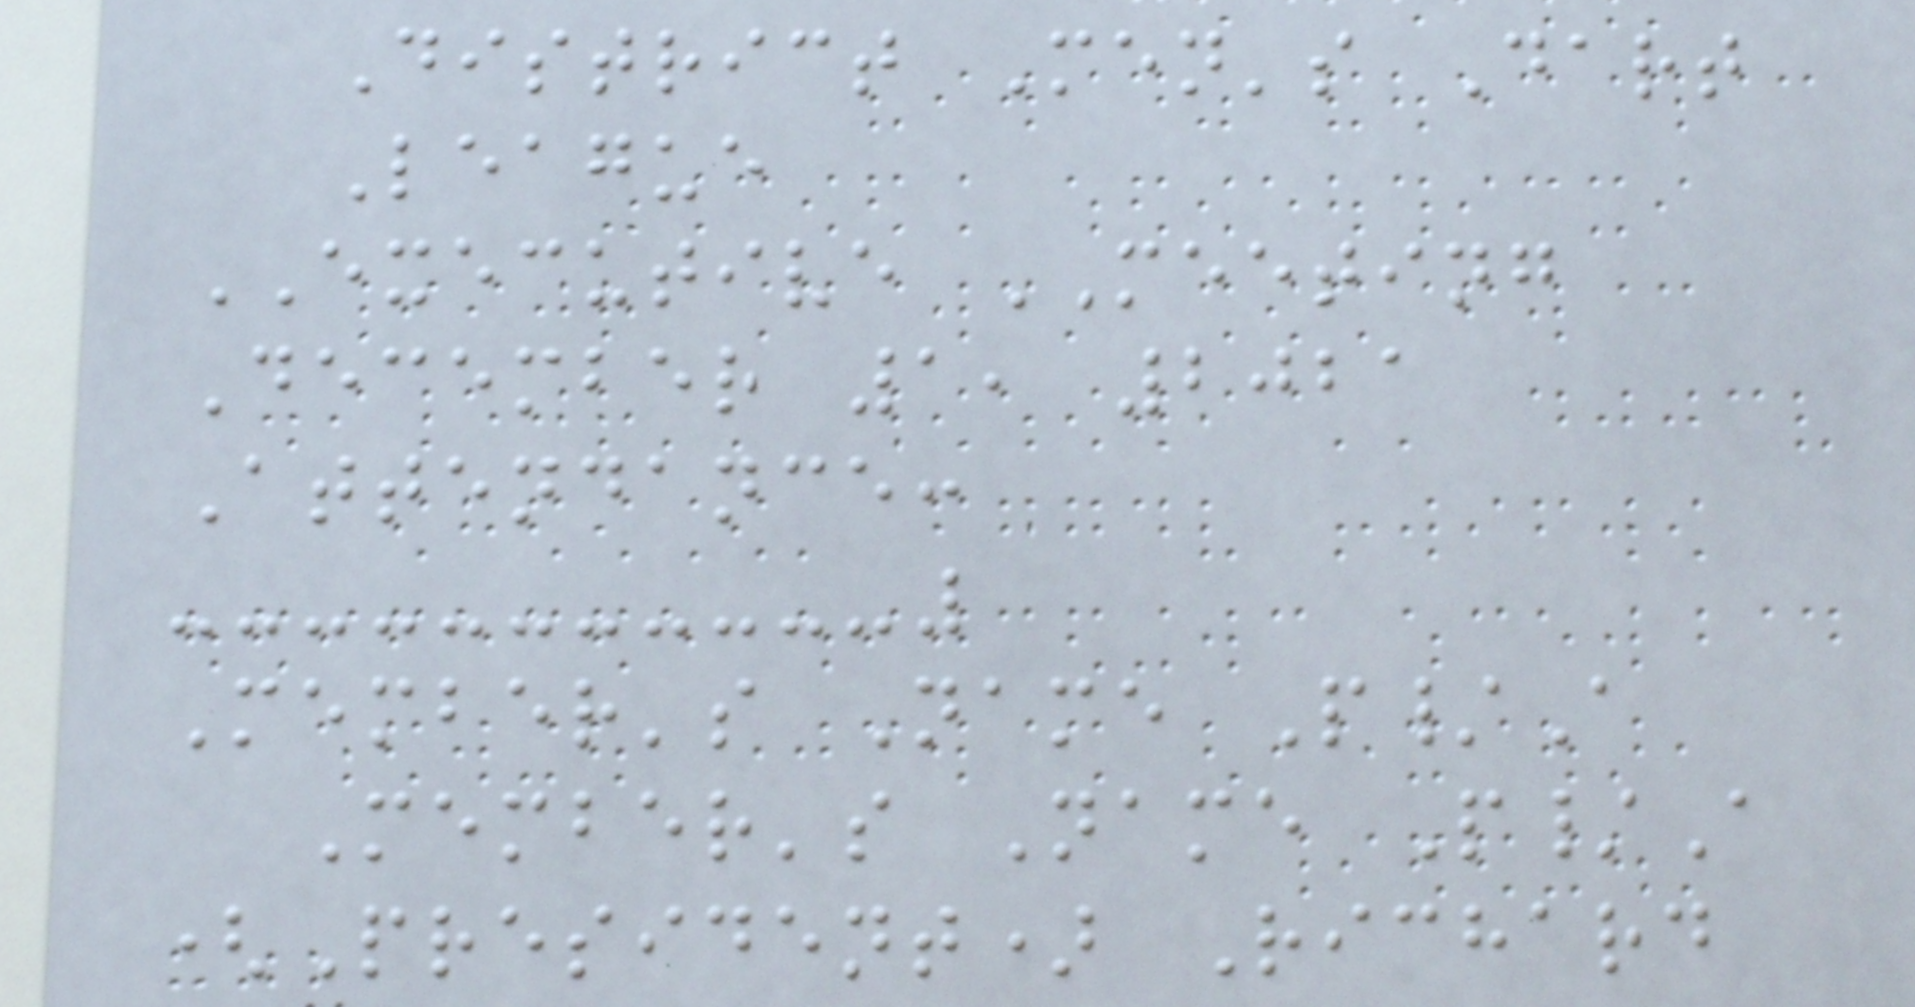District Men's Dart
League
EXECUTIVE MEETING
December 1, 2021
Attendance:
Member's Name P/A
Member's Name P/A
(President) Richard
